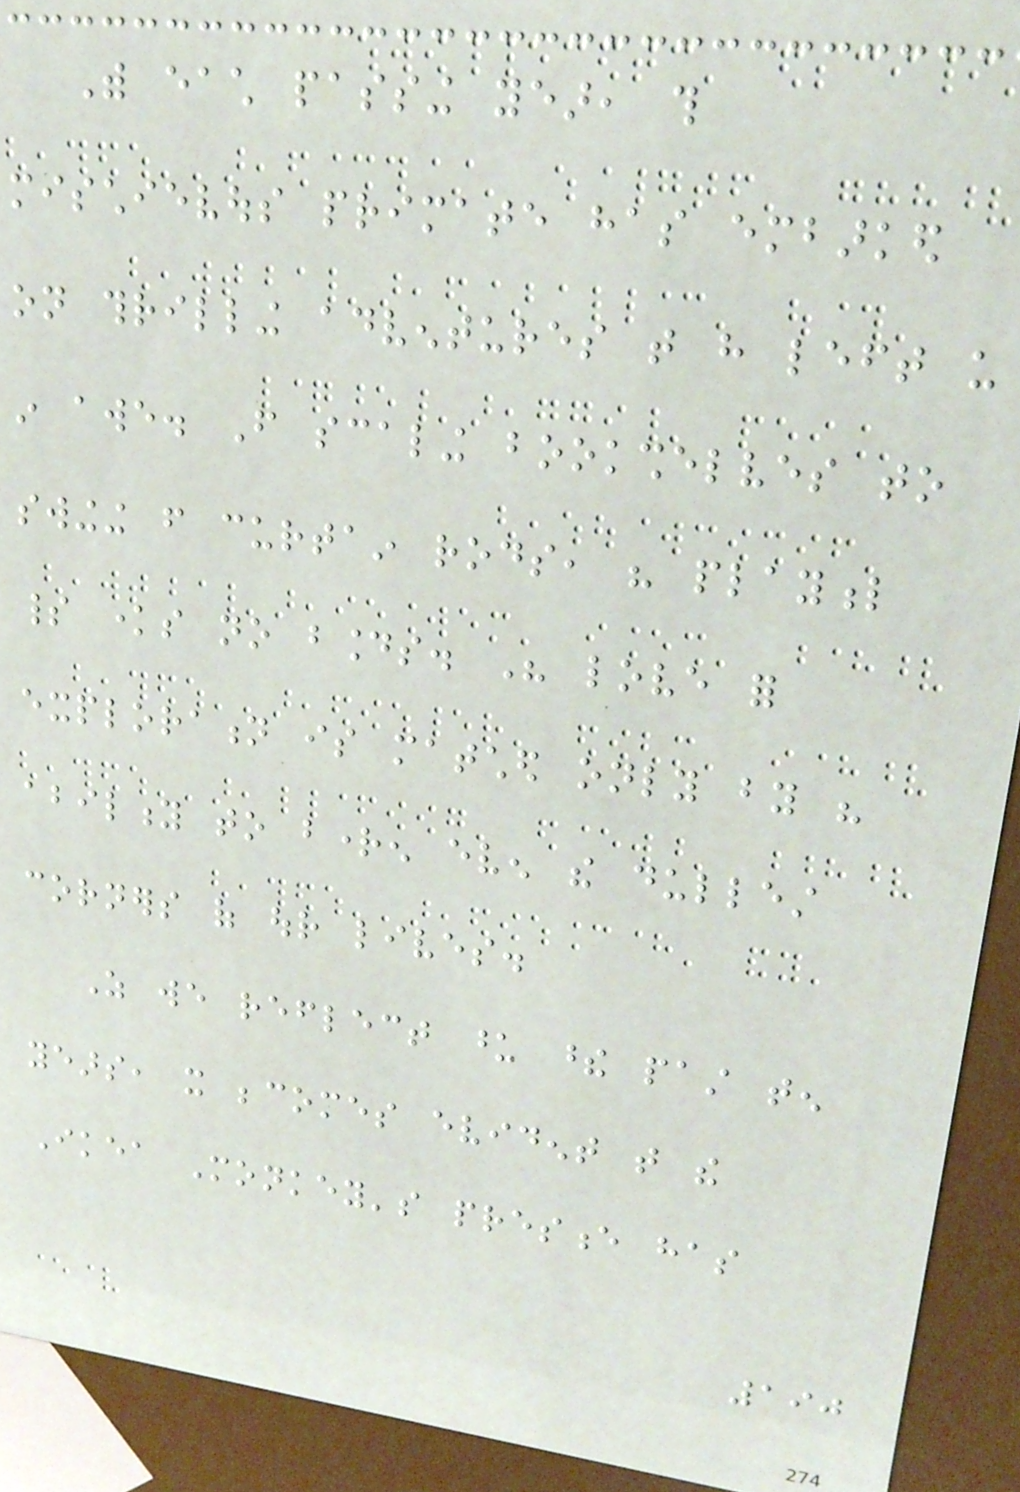With each passing year, this
mischievous primate has embarked
on thrilling adventures that have left us
in awe. From scaling bookshelves to
swinging from curtain rods, his playful
spirit knows no bounds. His love for
exploration is matched only by his
ability to brighten even the dullest
corners of our lives.
As we reflect upon these past ten
years, it becomes evident that the
Ikea Monkey's presence has
190
